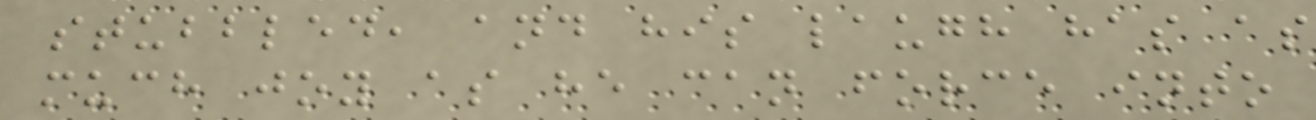stubbled, and his laugh has as
much joy as he can force into
